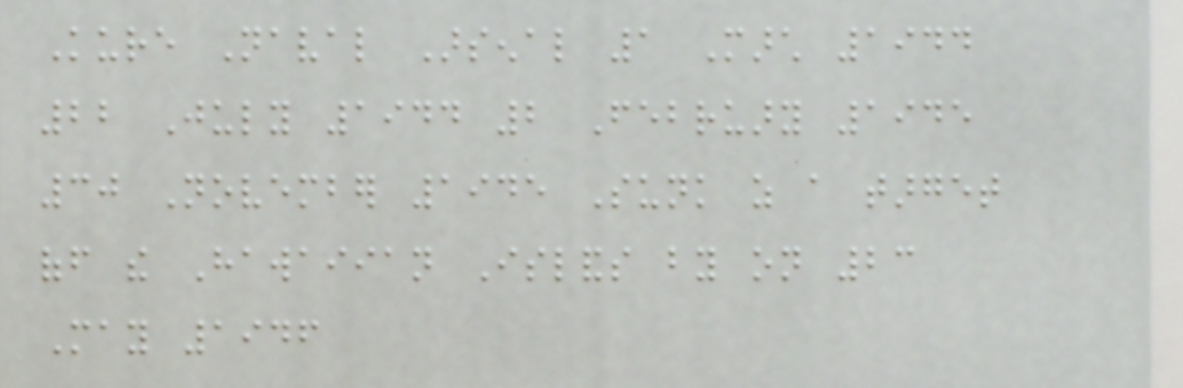Kure Naval Arsenal 1 March 1944
22 July 1944 2 February 1945
30 November 1945 Sunk as a target
off the Hawaiian Islands by on 23
May 1946
